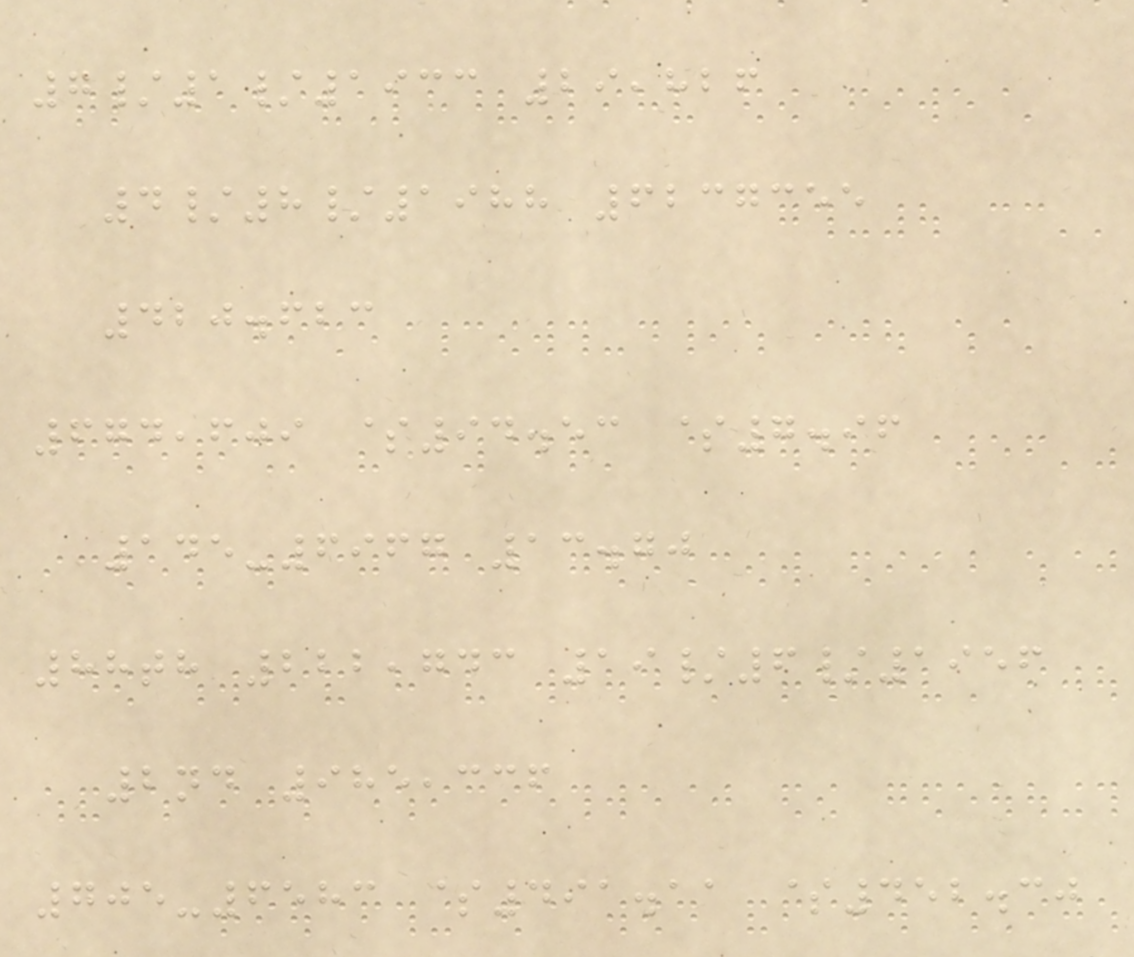7/1/1933 29,826
4/8/1988 6237355
420.623
674,609 $94.53 $7.96
145-6967 13.70
88th 222,743 19/6/1956
2nd 985,336
705-6583 $491.11 $452.30
